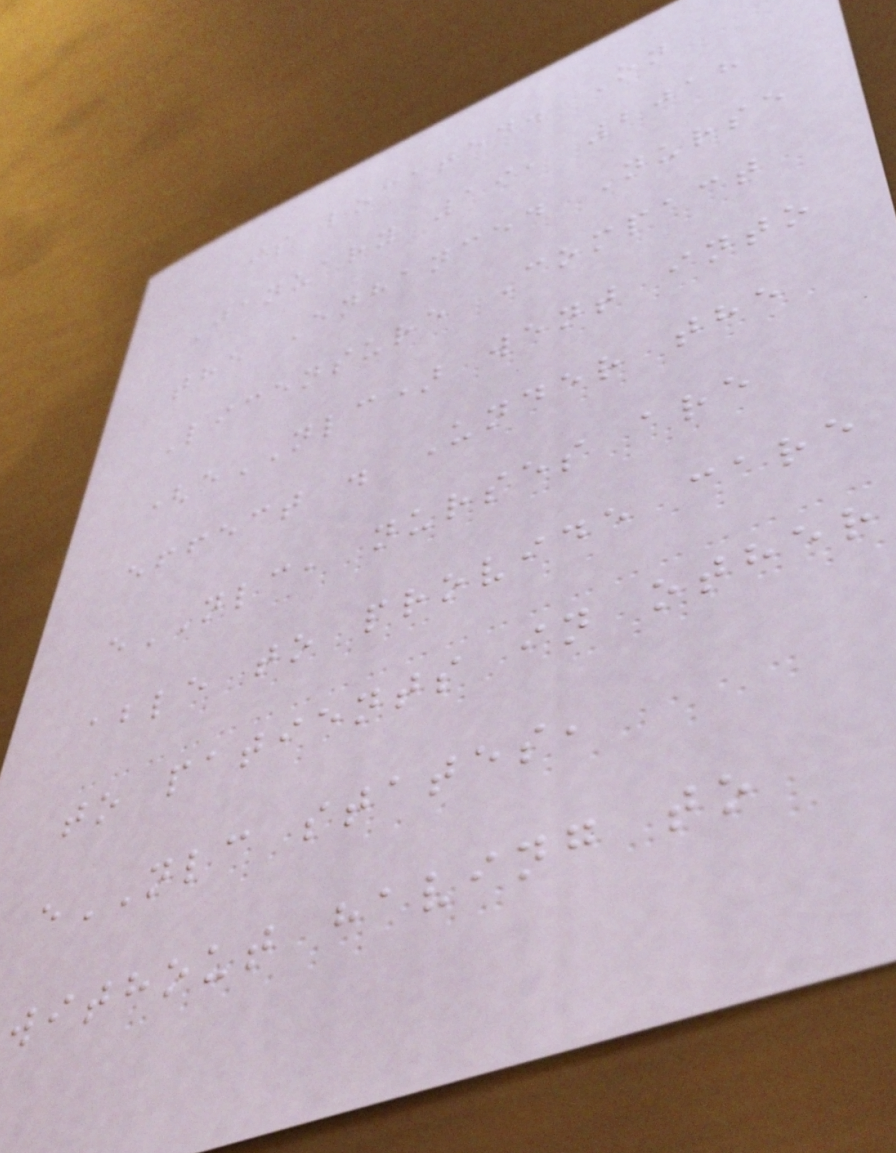is located. On
January 19, 2018
the Enhanced Nurse
Licensure Compact
(eNLC) went into
effect . Under the
eNLC, nurses are
able to provide care
to patients in other
eNLC states,
without having to
